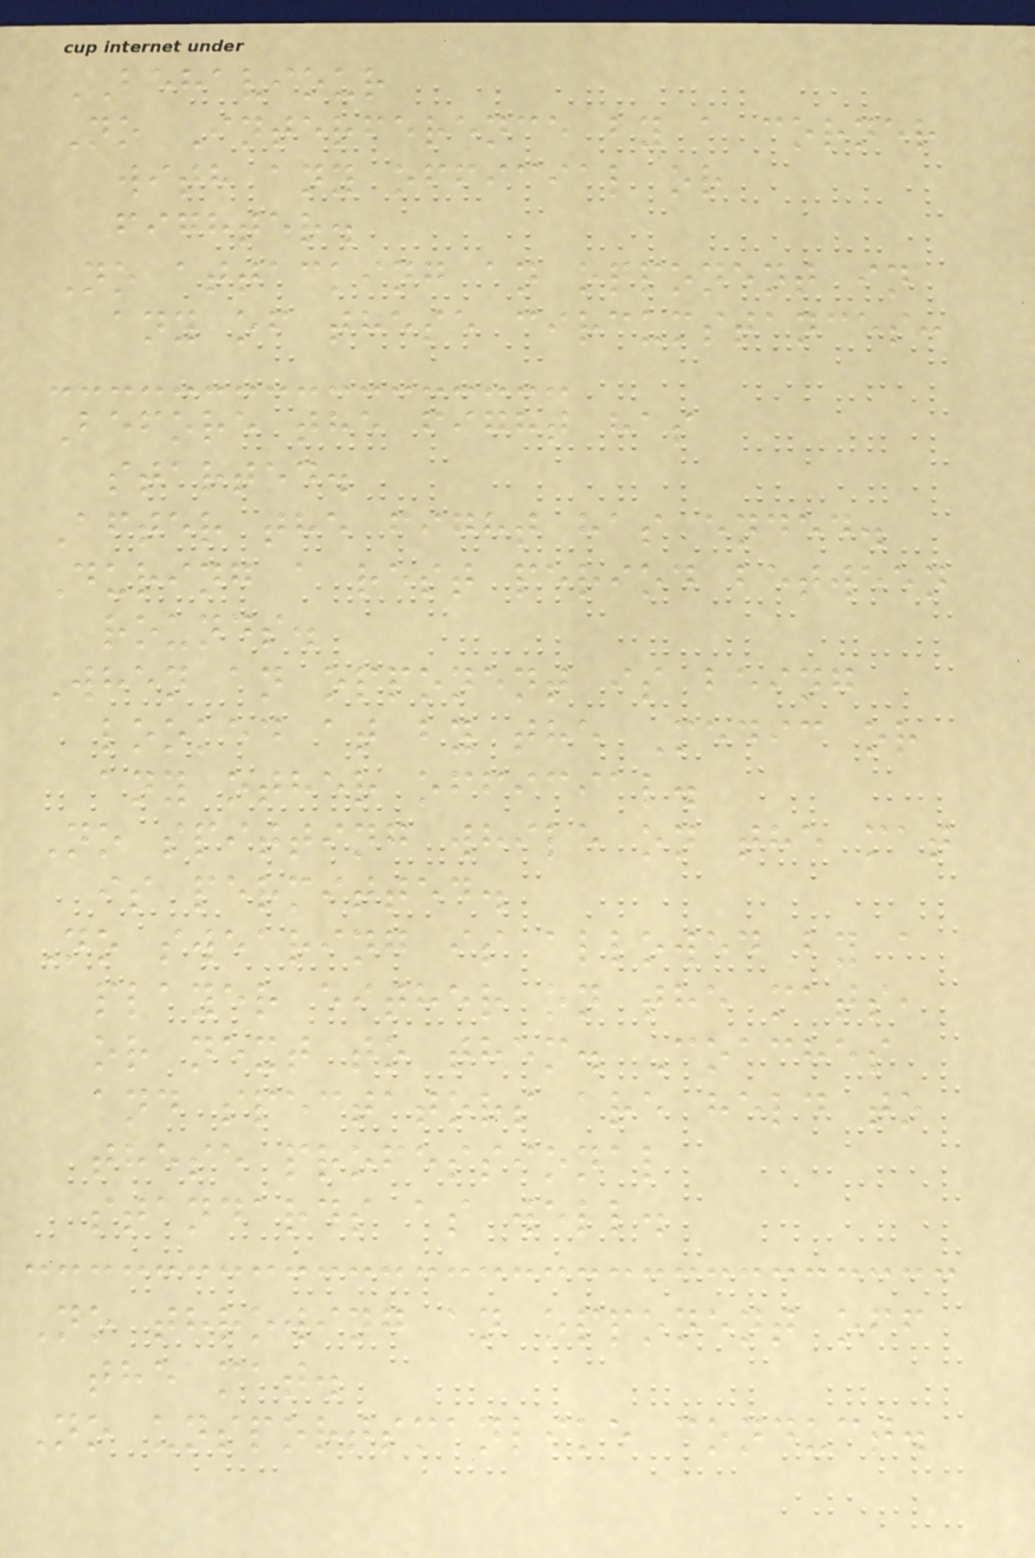BEHAVIOUR
No Interference by a corner
with any official or
fighter.
No attacking an opponent in
any of these circumstances:
Before the fight has
started.
After the fight has ended.
During a rest period between
rounds.
When an opponent is being
looked at by the Medic or
any other official.
No spitting while on the mat
is permitted.
No swearing is allowed by a
player either on the mats,
or next to them. Coaches
and spectators are held to
these professional
standards as well.
No throwing an opponent off
the mat.
No unsportsmanlike conduct.
